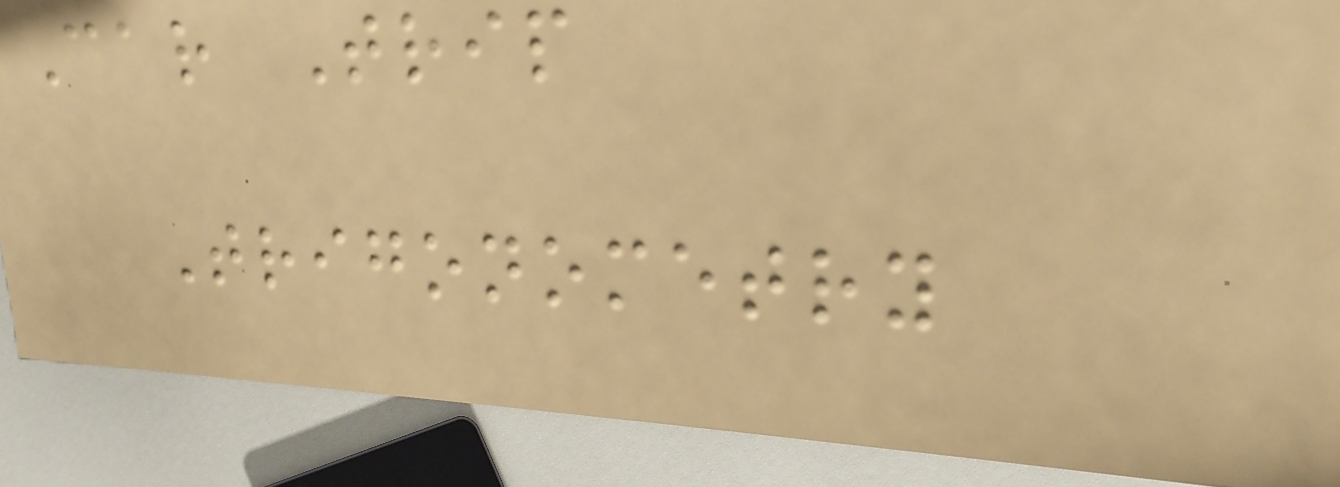Car Trip
Trigonometry
